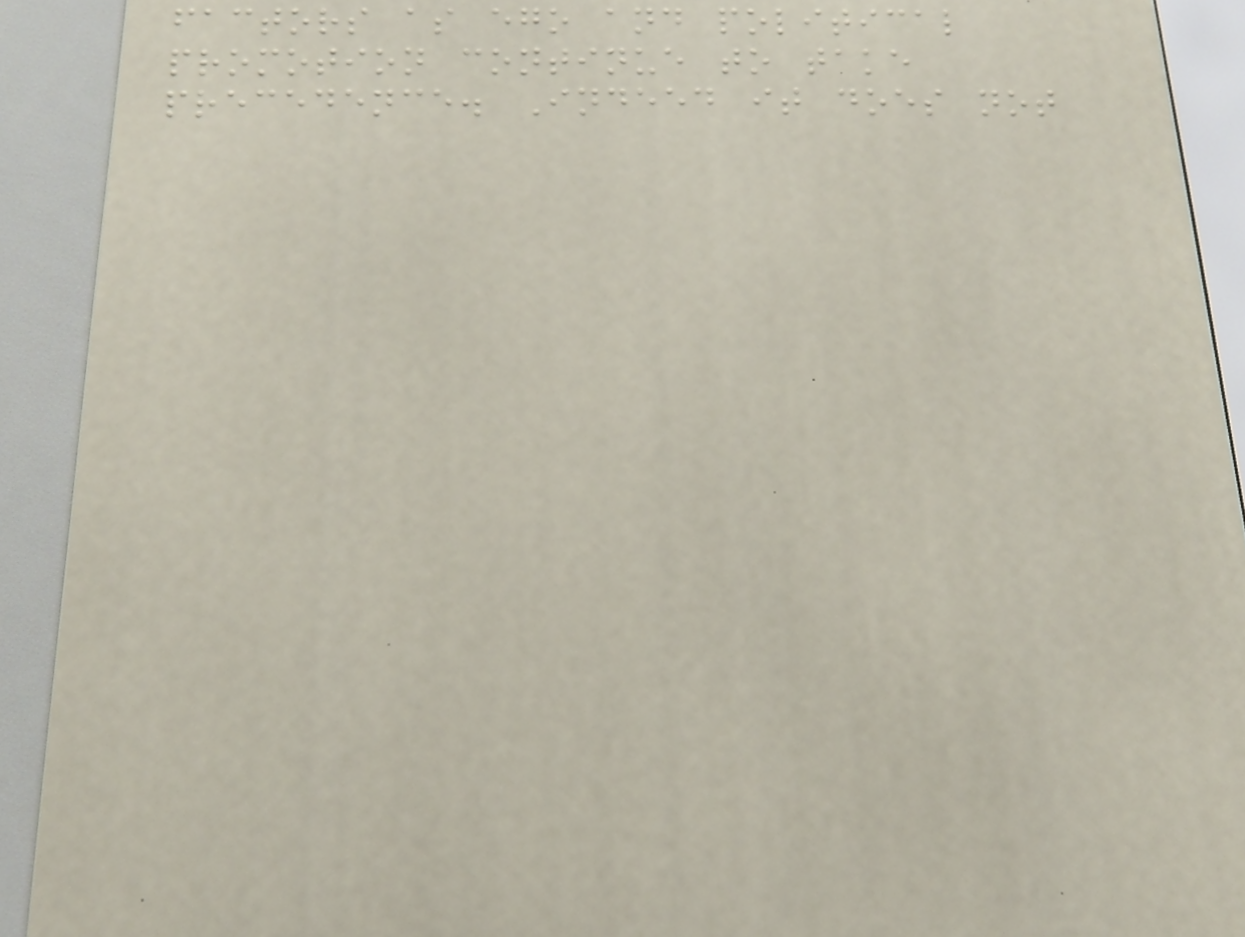factors as ego and political
promotion continue to take
precedence. Indeed it does not
